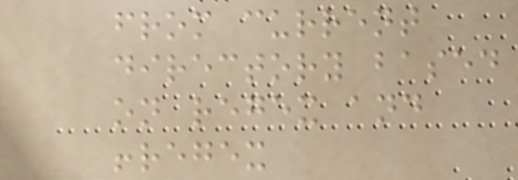from current
directory based
on regex and
!regex
